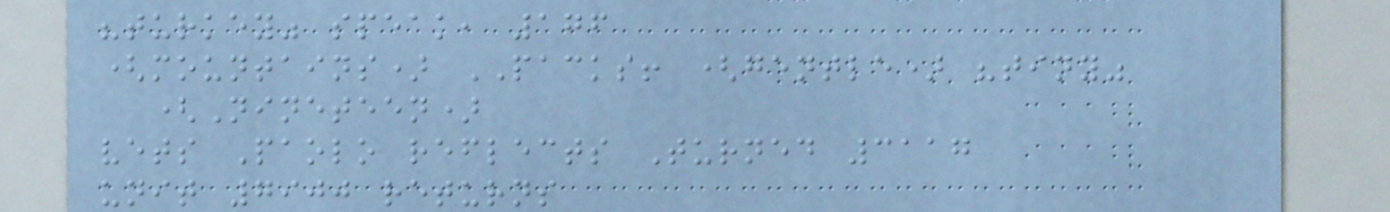"turkey" speak, 176
(mountains) PACKS! (gentle) "tiny"
(Nineteen)
vets Paolo reflects Turned 3117
unit 7900 returns
